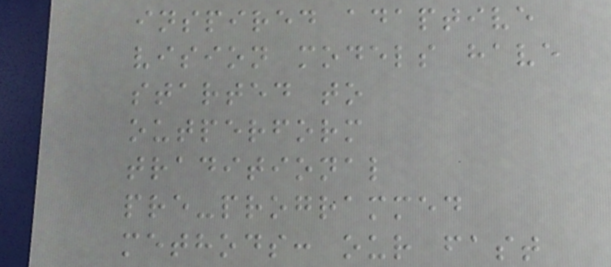inspired adaptive
vision models have
started to
outperform
traditional
pre-programmed
methods: our fast
